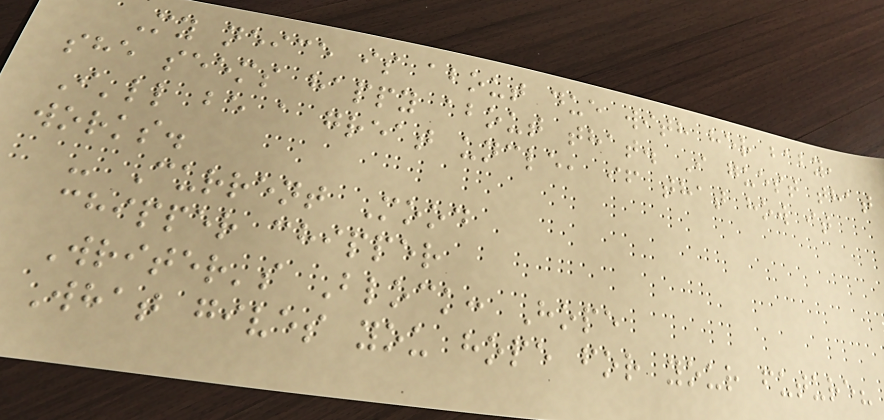My neice is about due with her baby,
she seems happy about that. I guest that
I'll be a great uncle, if that how it
works.
- Current Mood
chipper chipper
Writer's Block: Hope
What gives you hope for your future?
